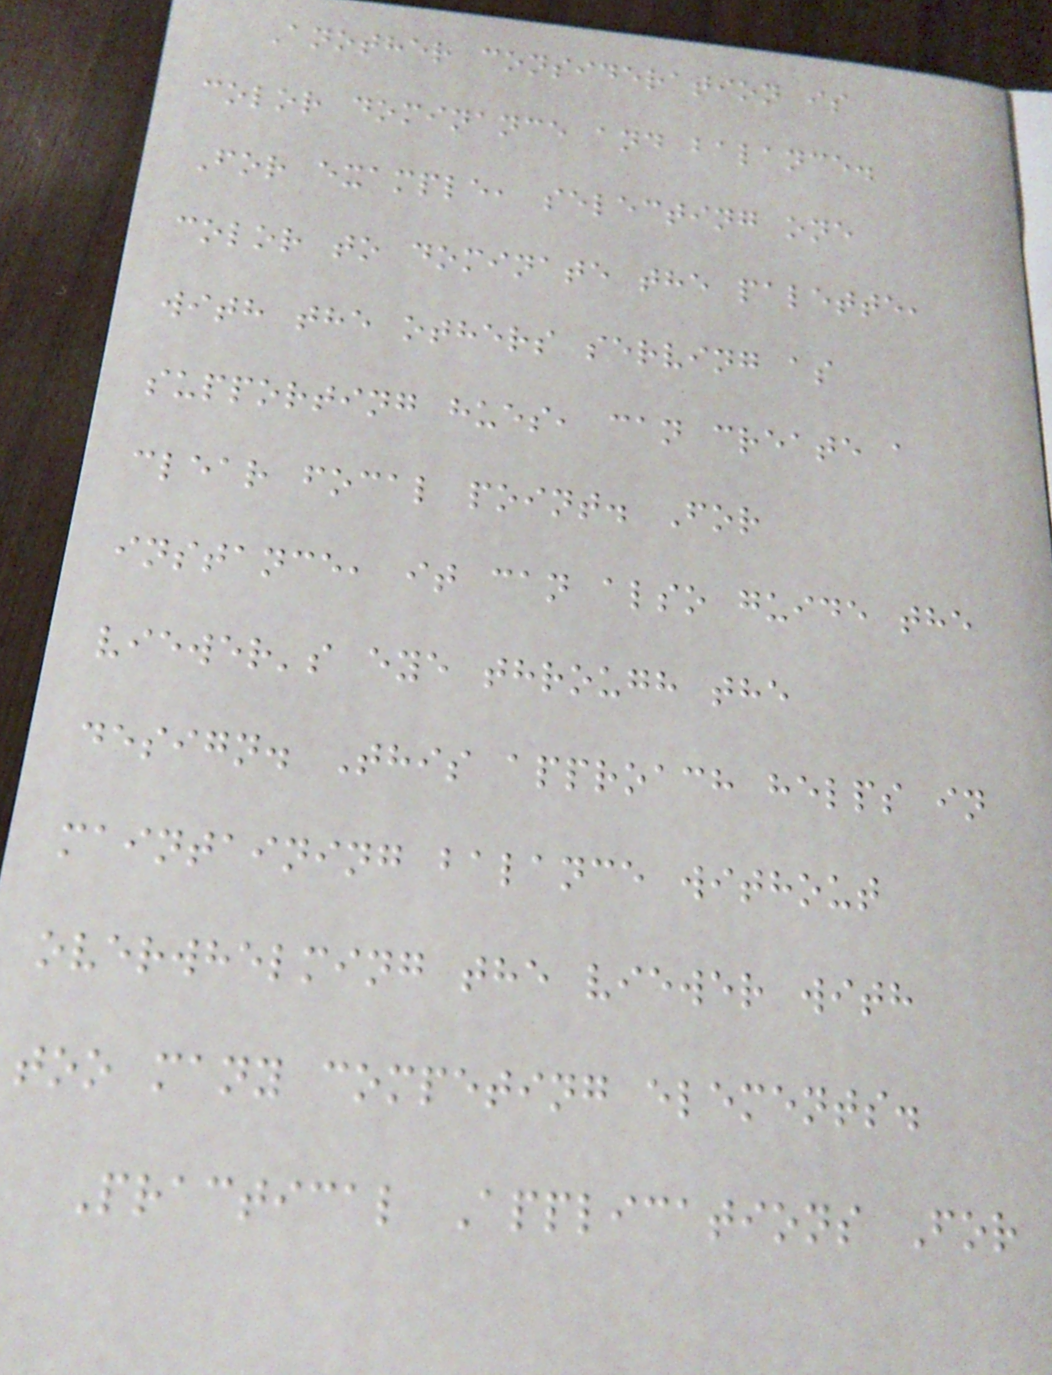Another consideration is
color dominance and balance.
For example, selecting one
color to dominate the palette,
with the others serving as
supporting hues, can create a
clear focal point. For
instance, it can also guide the
viewer's eye through the
design. This approach helps in
maintaining balance without
overwhelming the viewer with
too many competing elements.
Practical Applications For
